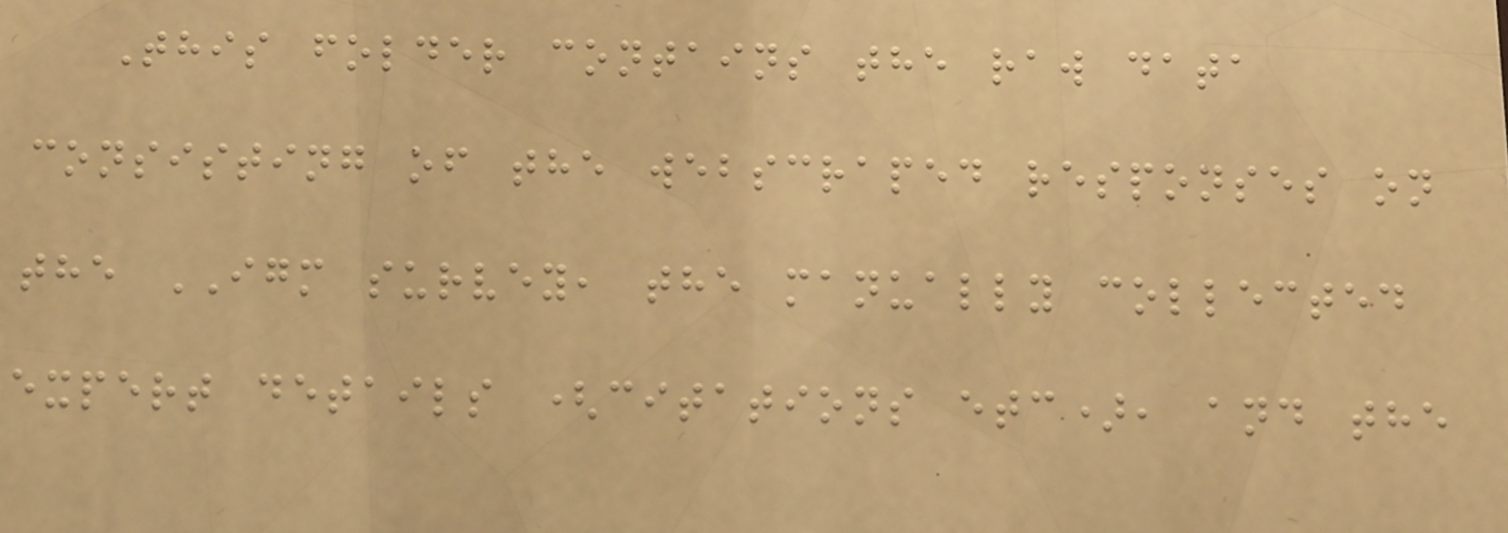This folder contains the raw data
consisting of the webscraped responses on
the IGM survey, the manually collected
expert details (citations etc), and the
